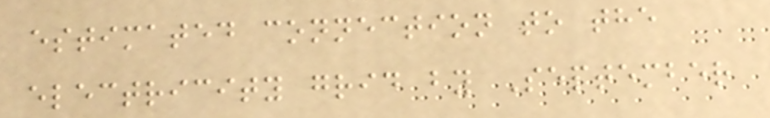estimated connection to the
electricity grid by September
